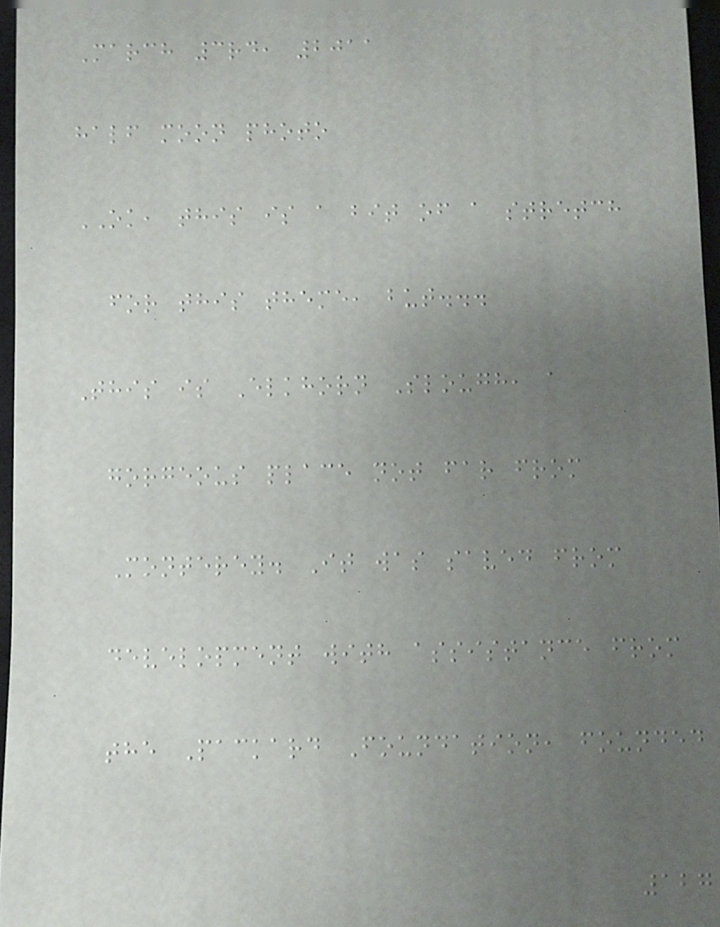March 3rd, 2011
half moon photo
OK, this is a bit of a stretch
for this theme, but...
This is Elkhorn Slough, a
gorgeous place not far from
Monterey. It was saved from
development with assistance from
the Packard Foundation, founded
127
